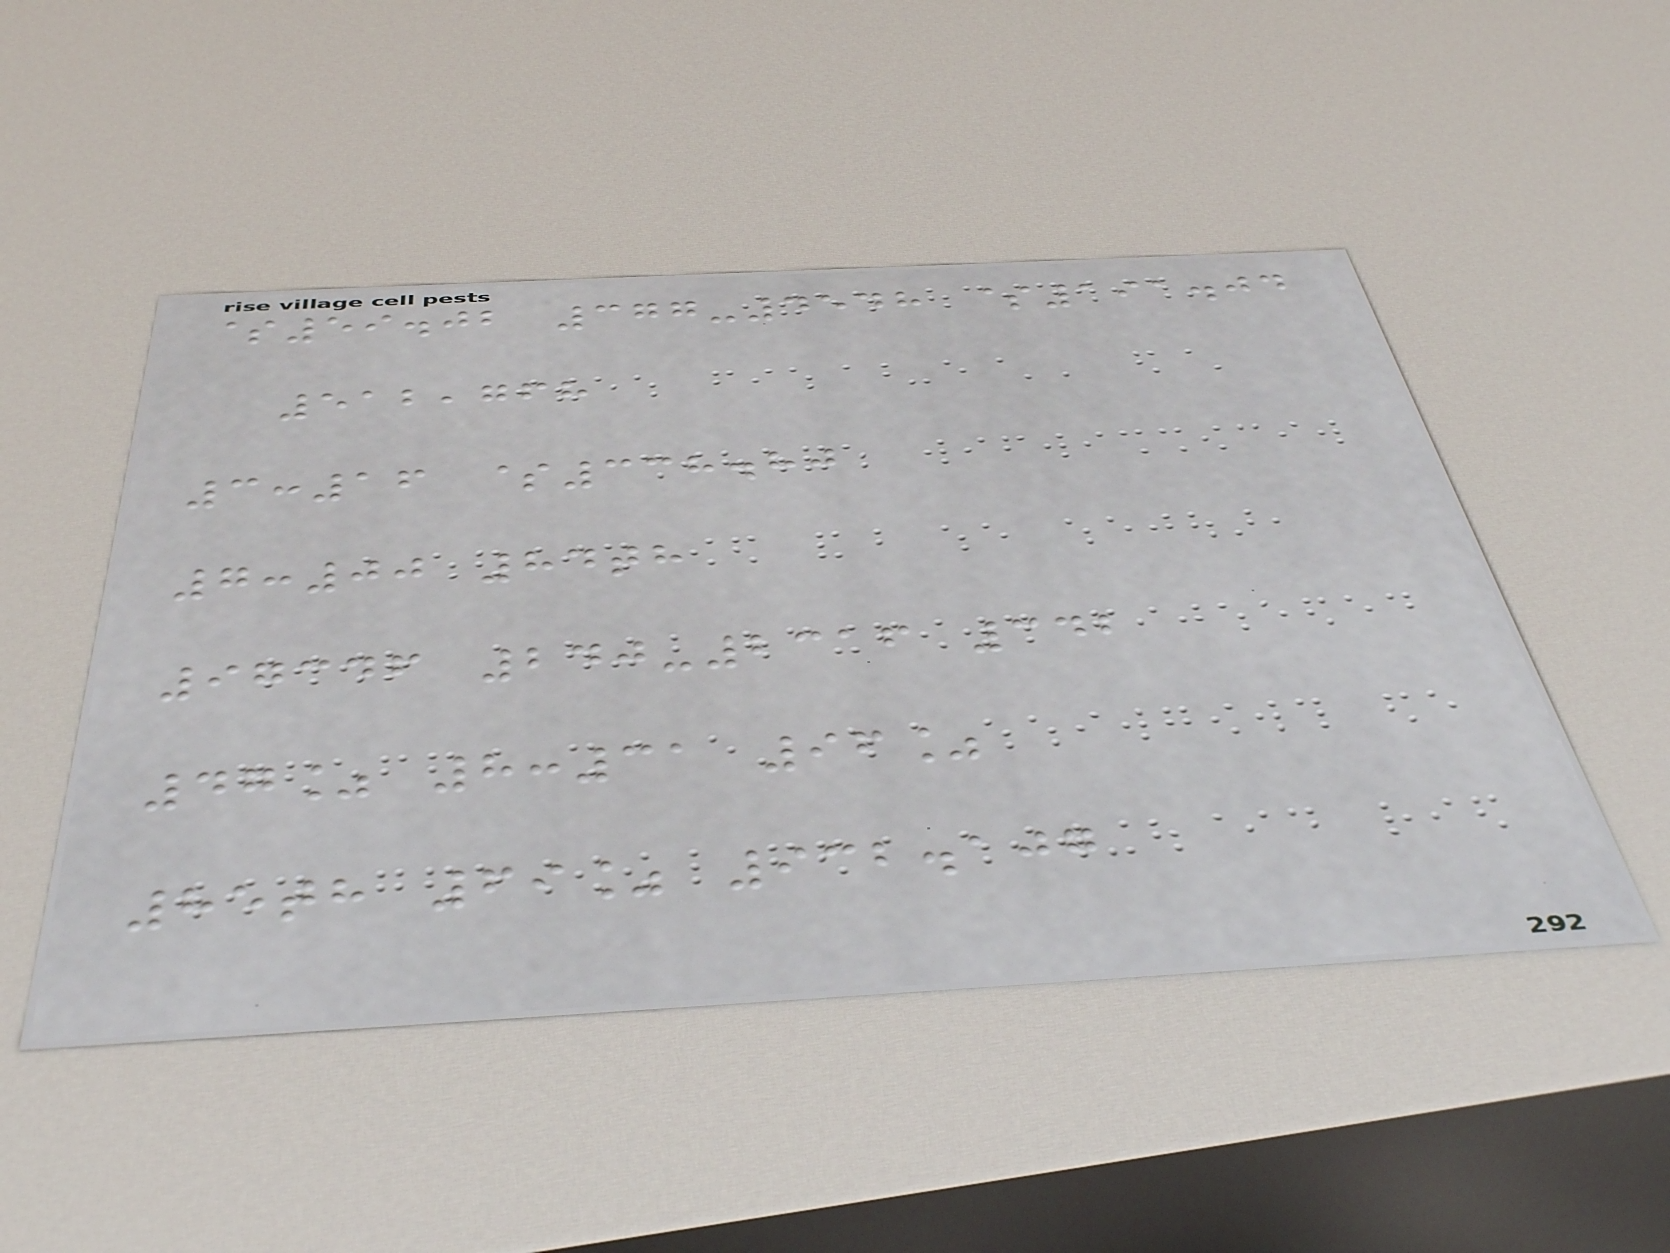$59.02 377-4548 $191.04
512,768
3:16 $338.80
7:00 84th
97346 240-2316 342
47% 8:31 96%
85th 69% 932.107
